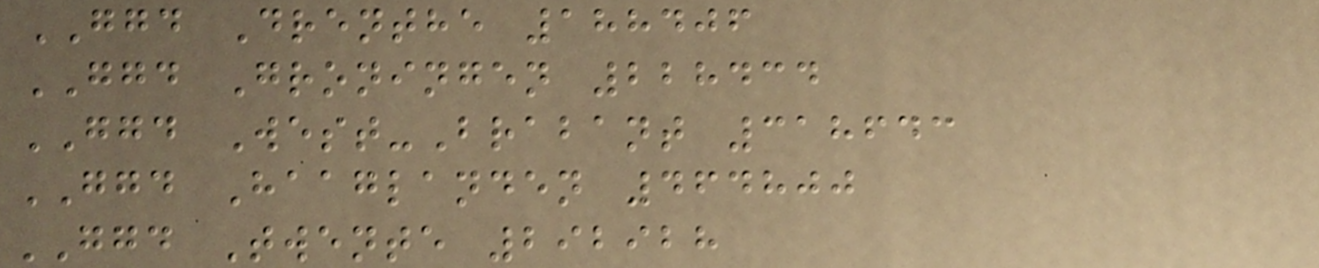GGD Drenthe 188406
GGD Groningen 228434
GGD West-Brabant 318643
GGD Haaglanden 464800
GGD Twente 292928
